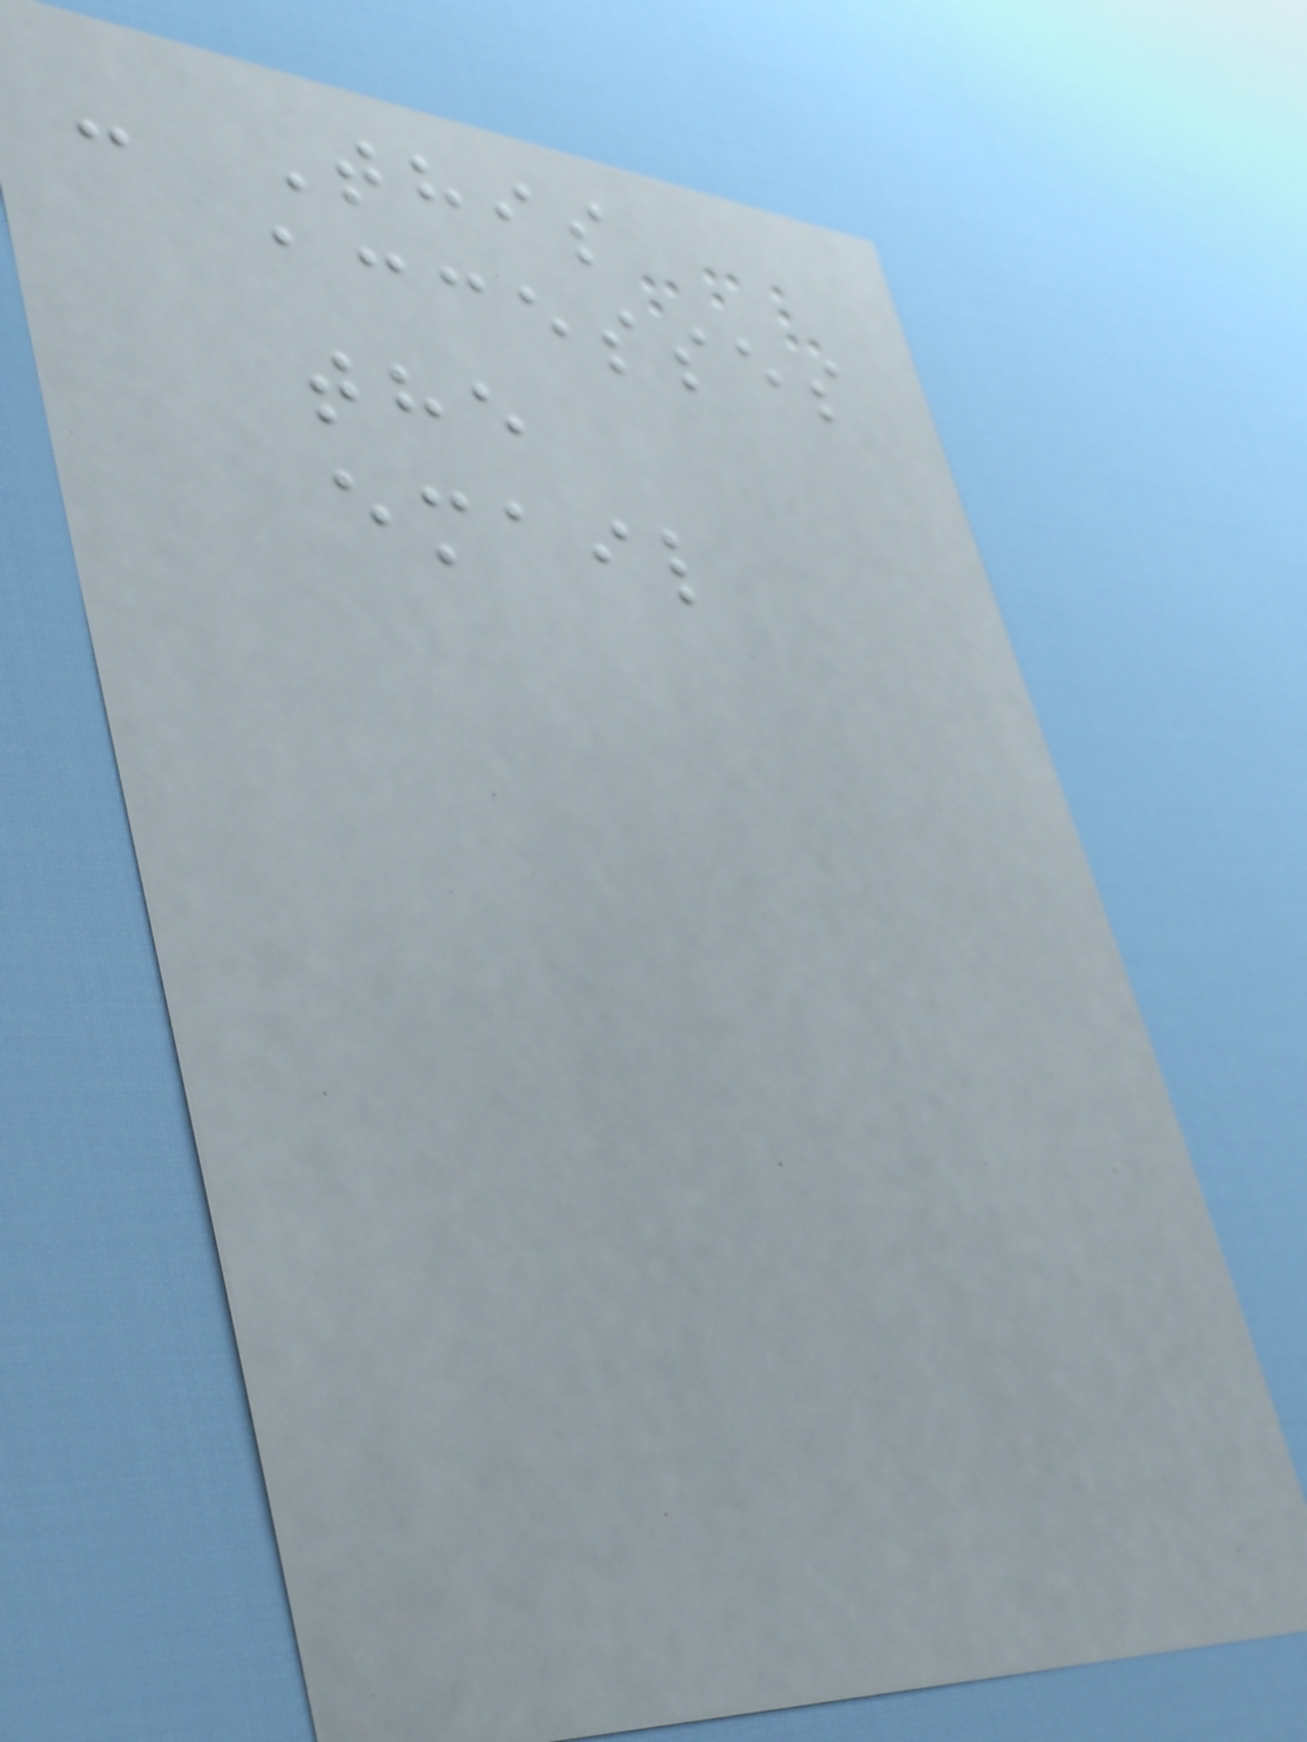- This
accesses
the
email
